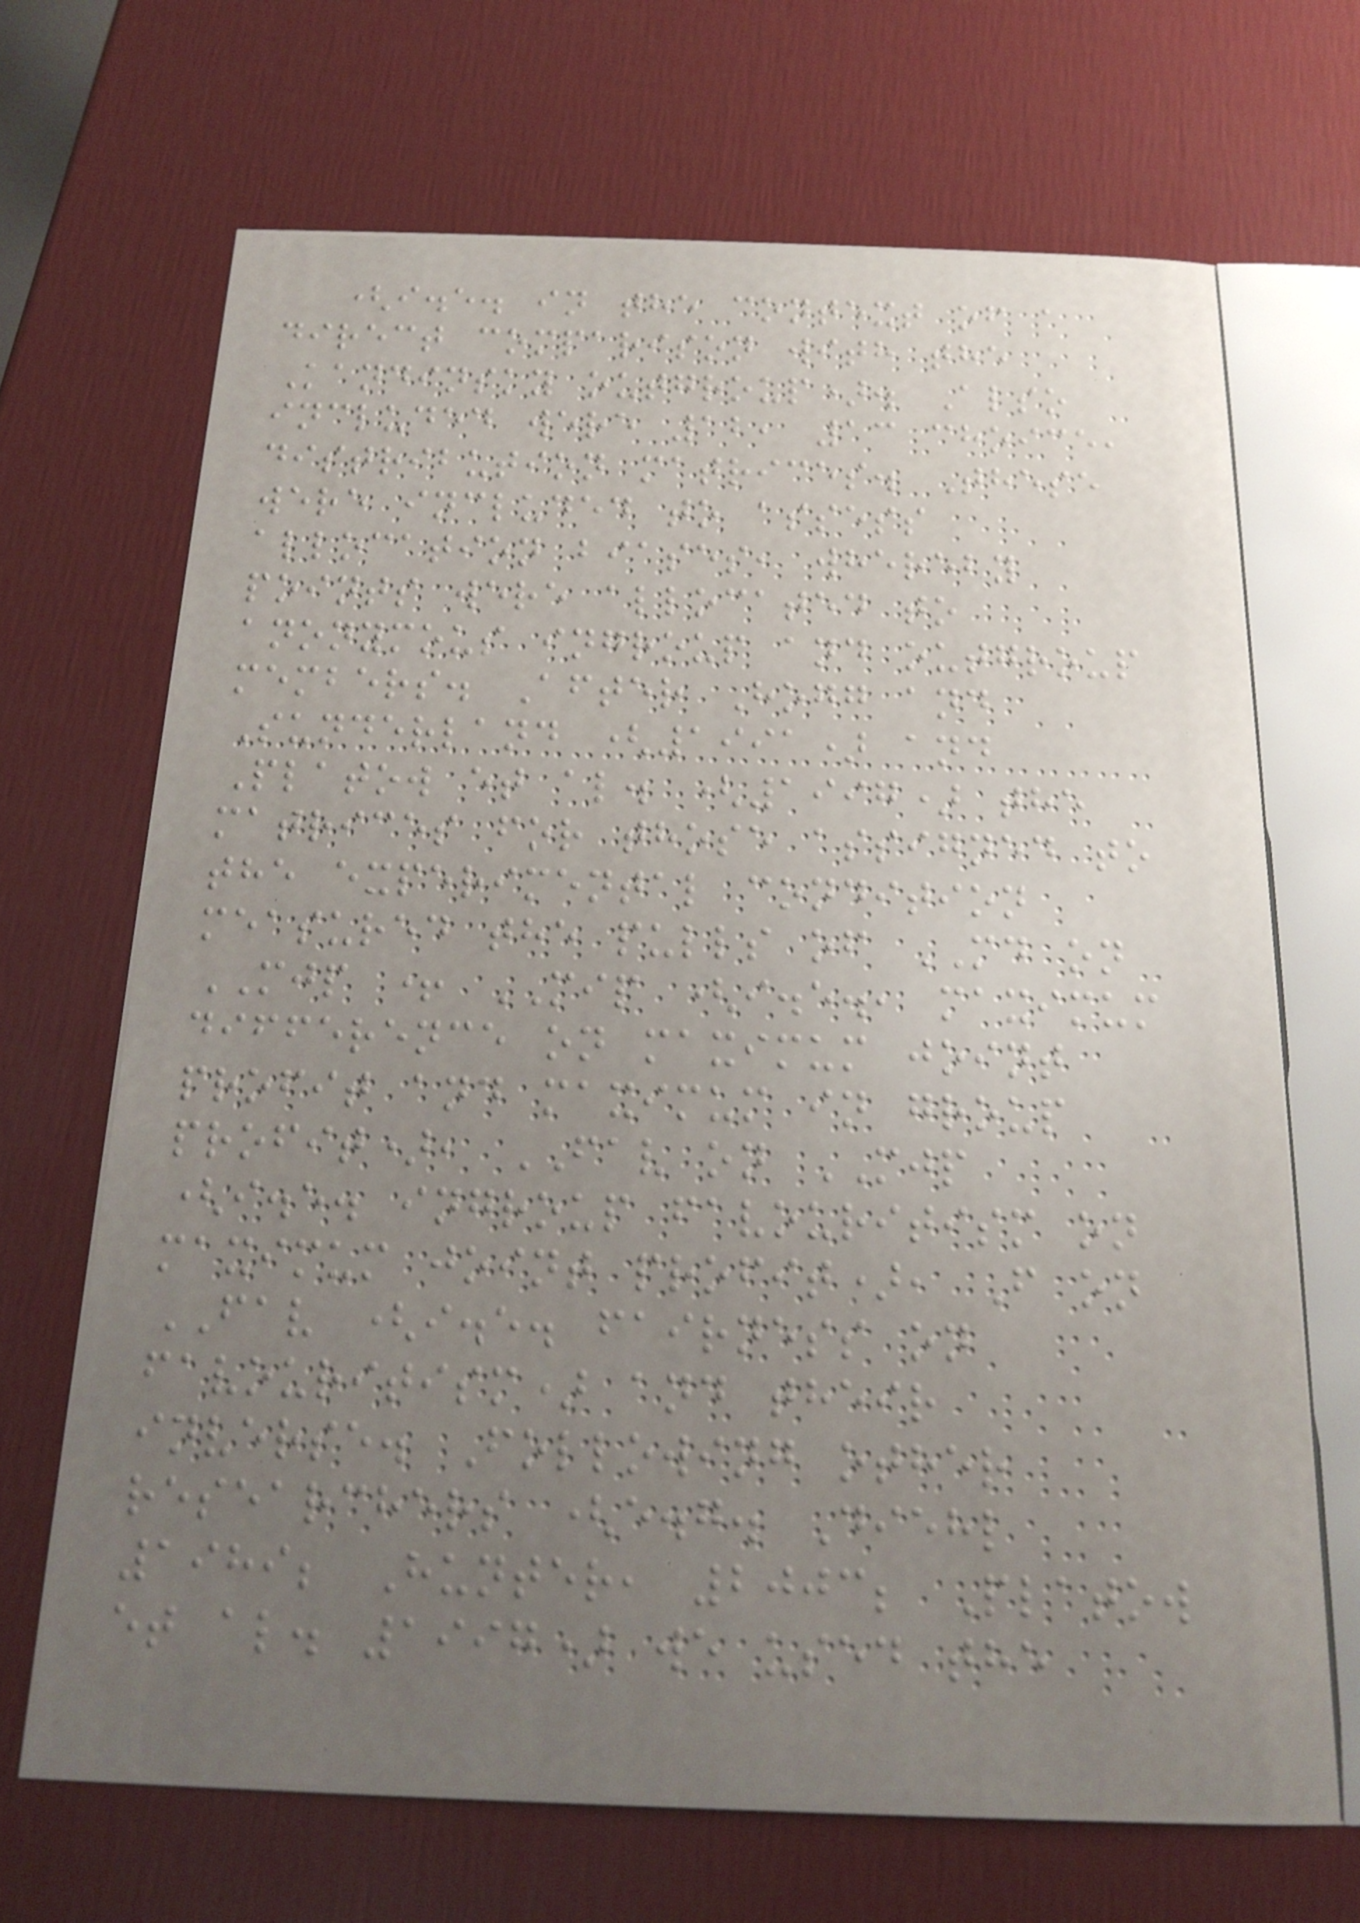(i.e. in the context of a
direct comparison with the
Kandinsky outgroup). Also
included were 12, 13 choice,
distribution matrices. These
were included to assess
allocation biases, whereby
points were allocated to
anonymous ingroup and outgroup
members. After Hogg and
Sunderland (1991) and
Platow et al. (1997) the
matrices for those assigned to
the experimental condition
measured the pulls of MD on
MJP + MIP (i.e., maximum
difference on maximum joint
profit and maximum in group
profit), FAV on MJP
(i.e. ingroup favouritism on
maximum joint profit), F on
FAV (i.e. fairness on
favouritism) and their
inverse. Following other
researchers (e.g. Diehl
1989; Hunter, 2003; Platow
et al. 1997) we used the
